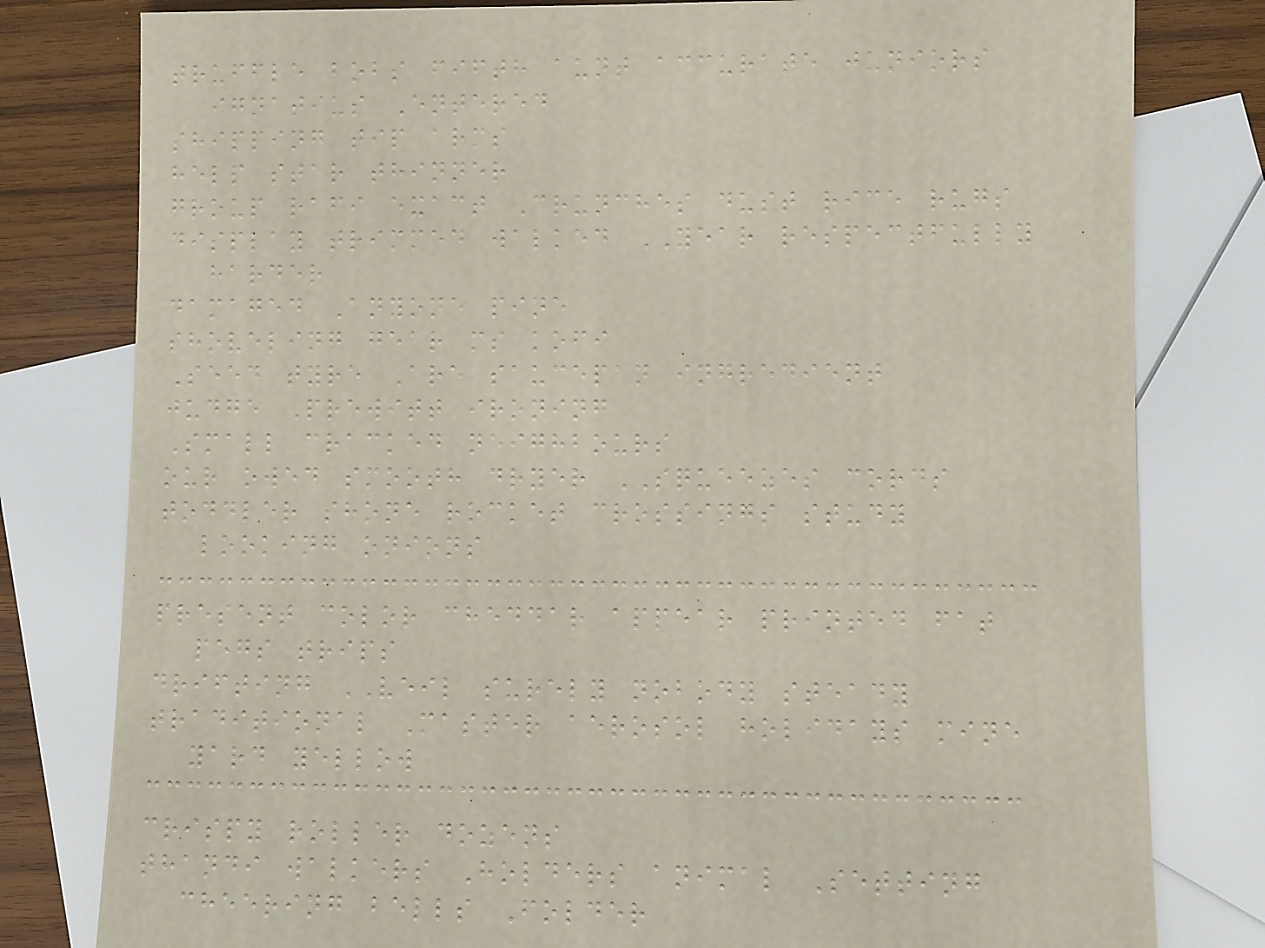truffle bobs fifth aunt accurate juniors
ignatius Entered
shipping tip arms
help star thinner
group rafi exact Crunches dust rice rugs
display trimmed walked YEAR respectfully
harder
damaged Anyone pine
shoveling gear ms kofi
Seed tyre Are saucepan ingredient
judge Prewitt ironing
Small cracked neighbours
our owed smooth dryer SQUEEZES cords
toddler shone rocket crossings study
looking onions
present color cheddar appear printed fat
pegs trips
drifting VEIL surely nobody steady
traditional Master aerosol holidays mine
yard yellow
crispy roller dozens
thandi walkers Holders animal Setting
cheering bells Folder
